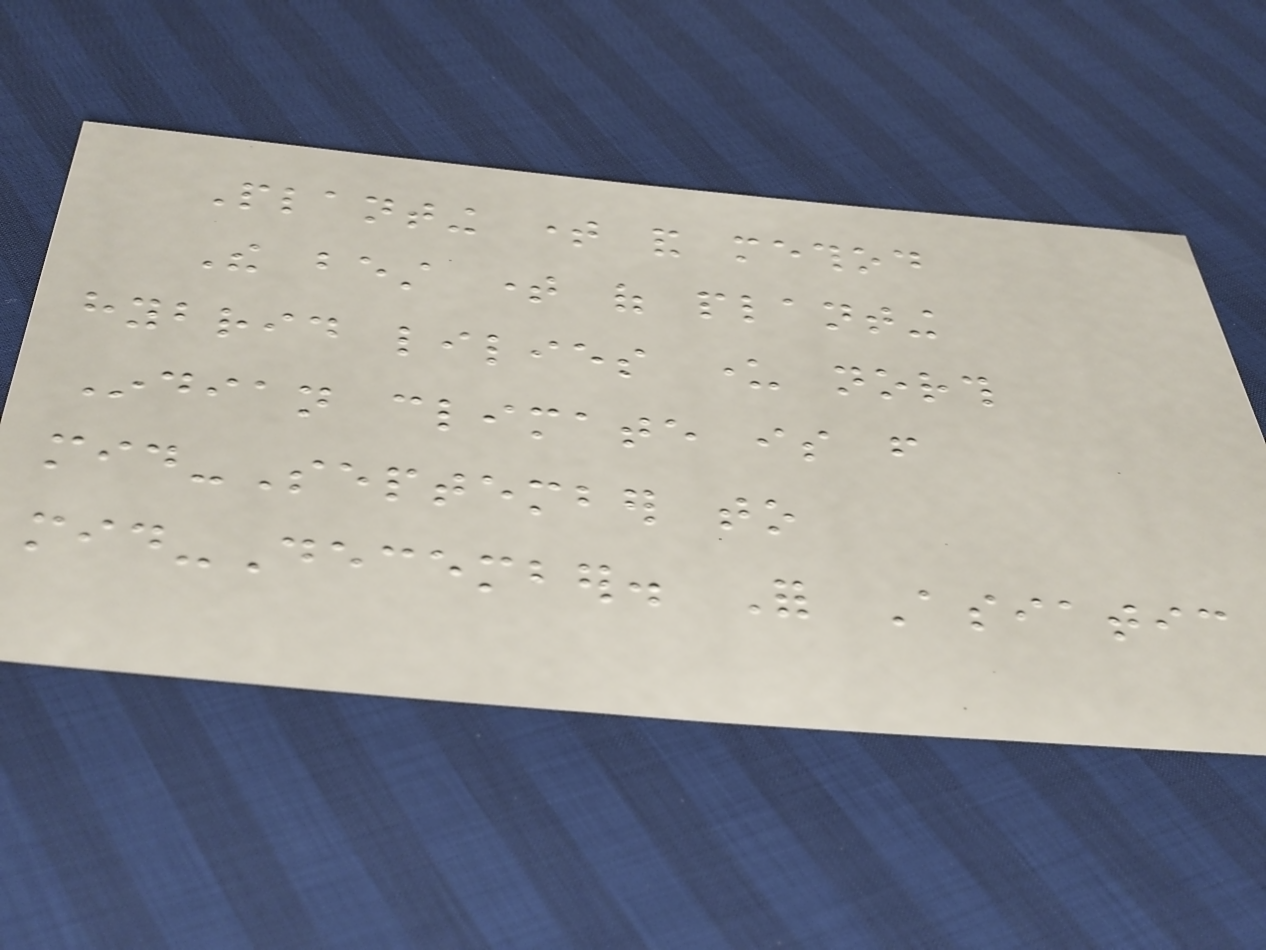Planting time and method
The best time of planting
hybrid lilies under north
Indian climate is from
mid-September to
mid-December. For Asiatic
